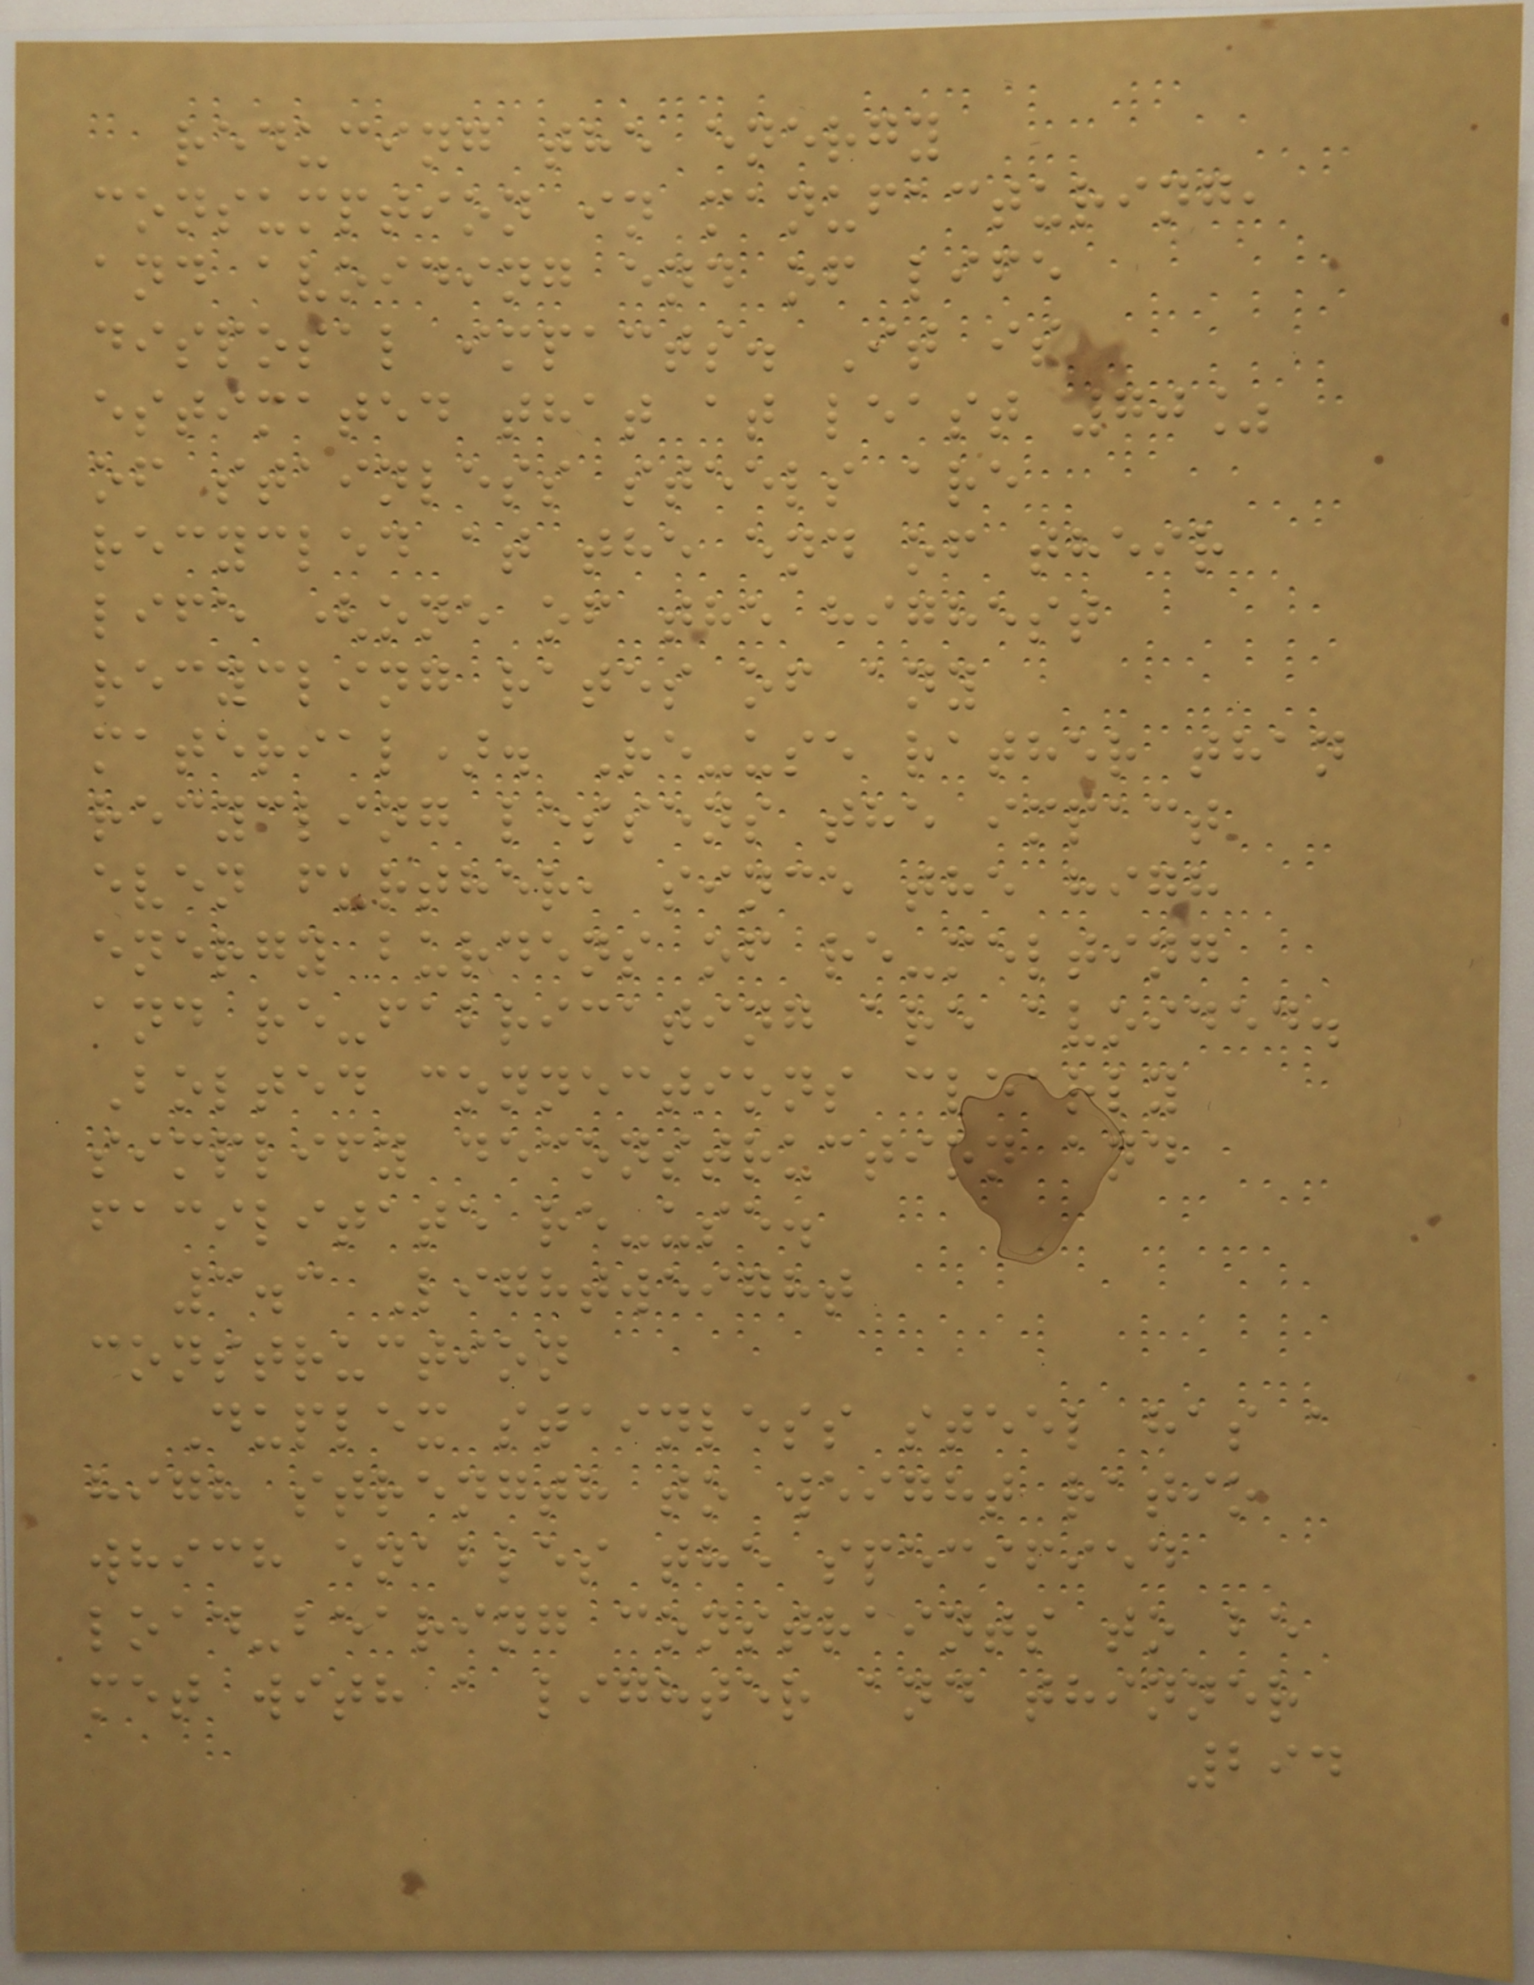reducing the energy
consumption in manufacturing,
and avoiding end of life
disposal impacts. It is
estimated that at least 70%
of stainless steels are
recycled at the end of their
life (one of the highest
recycling rates of any
material). Re-use rather than
recycling lessens the impact
even further, since the high
energy burdens of re-melting
and re-fabricating are avoided.
Bolted connections clearly
simplify deconstruction and
facilitate re-use.
3.3 Lightweight
construction
Duplex stainless steel has a
high strength to weight ratio
which enables the specified
load-bearing constraints to be
met with a lighter and thinner
294
